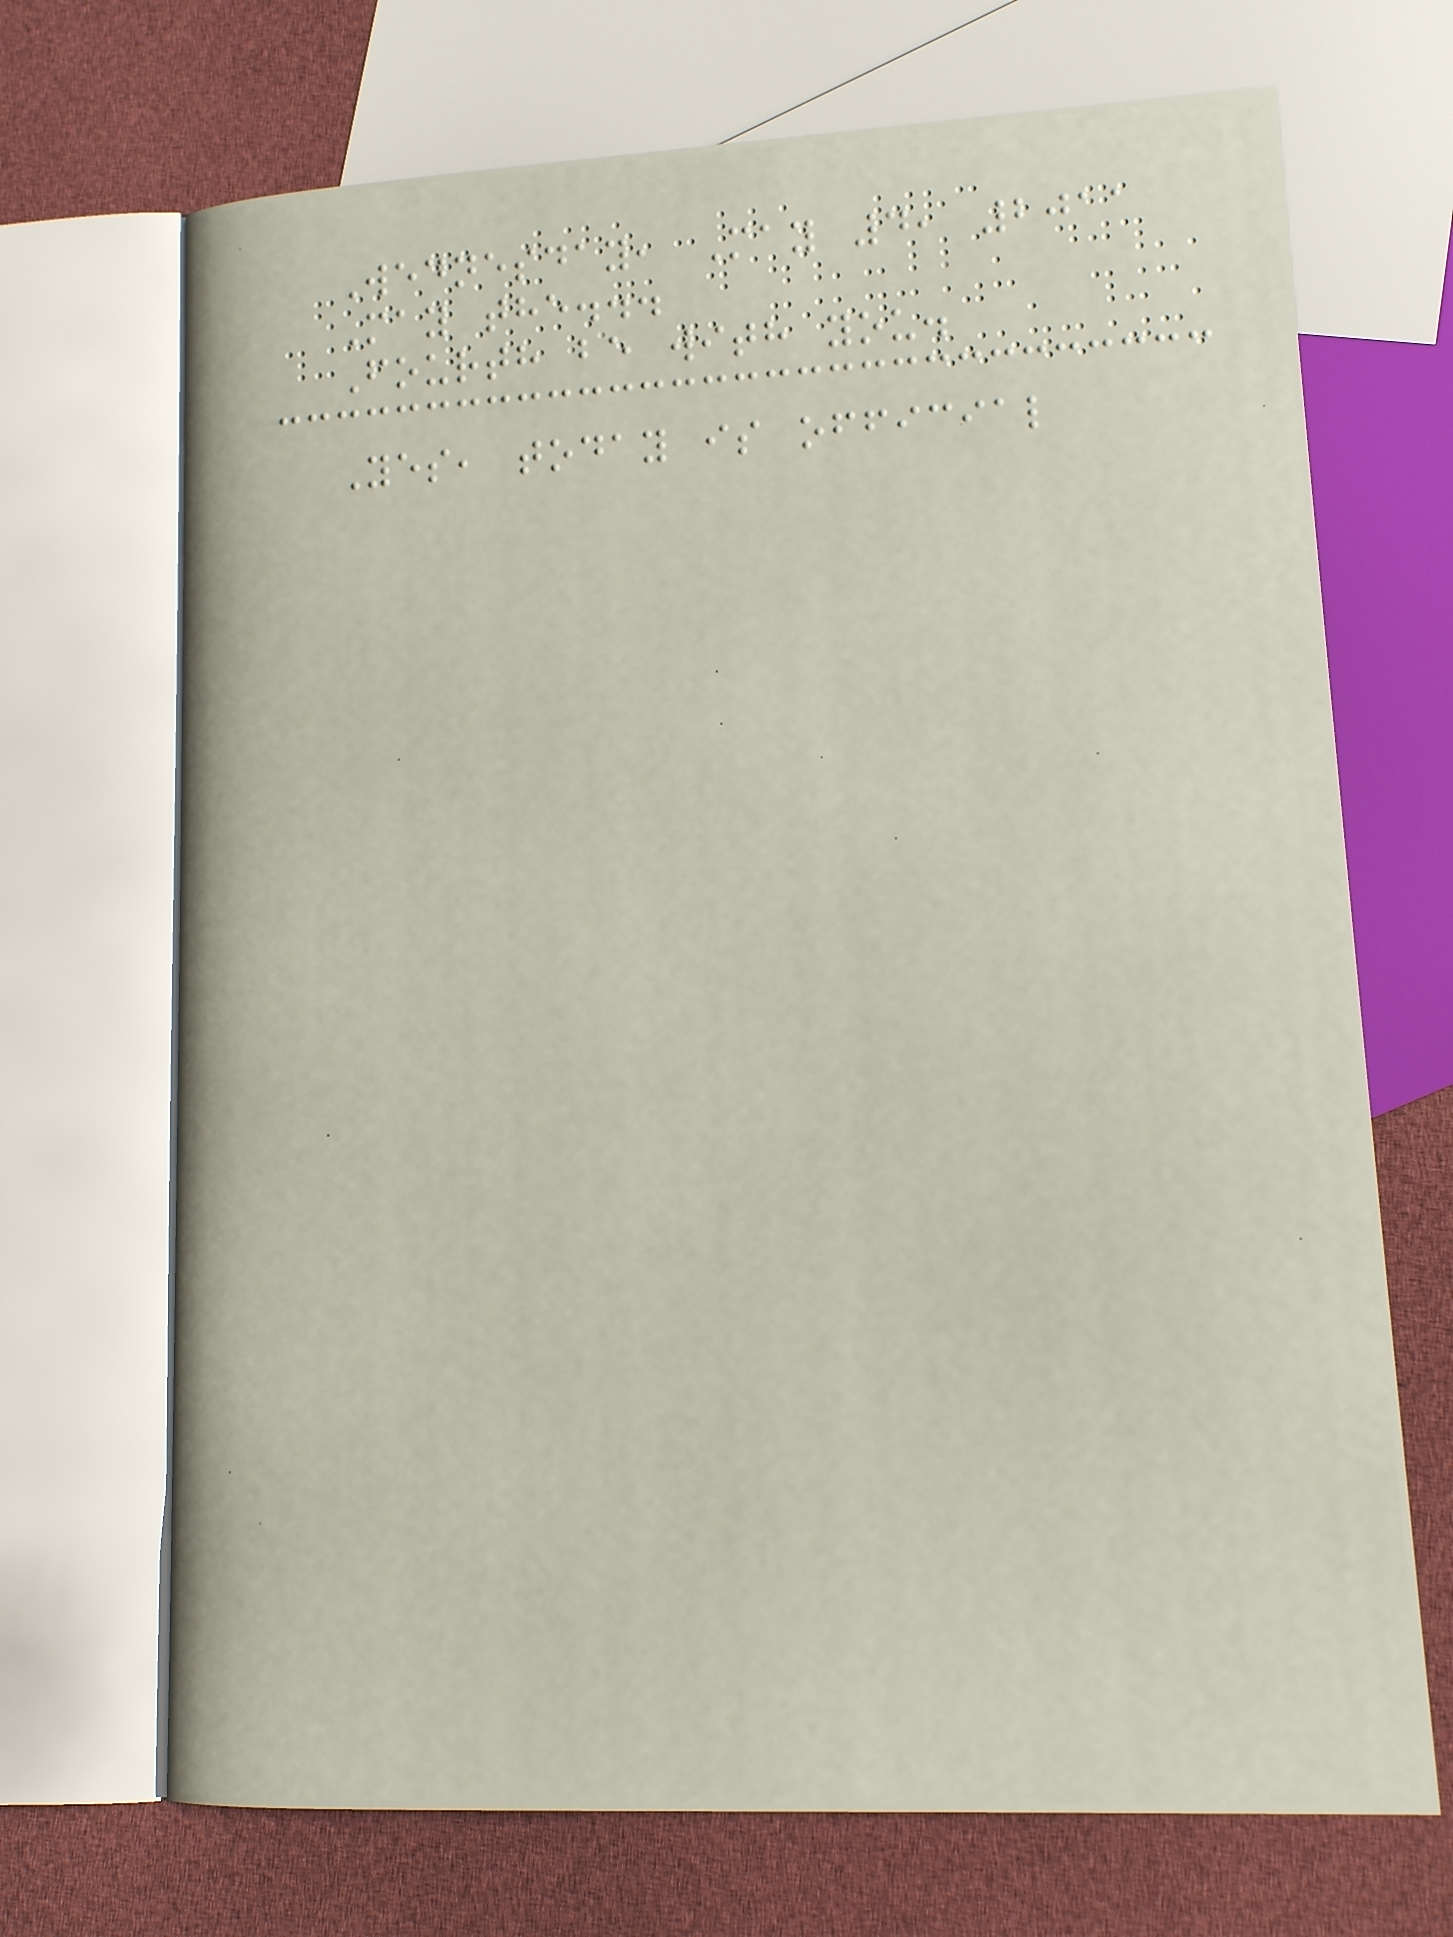Wednesday, May 4, 2011
May the...
Fourth be with you.
Yes, today is official
